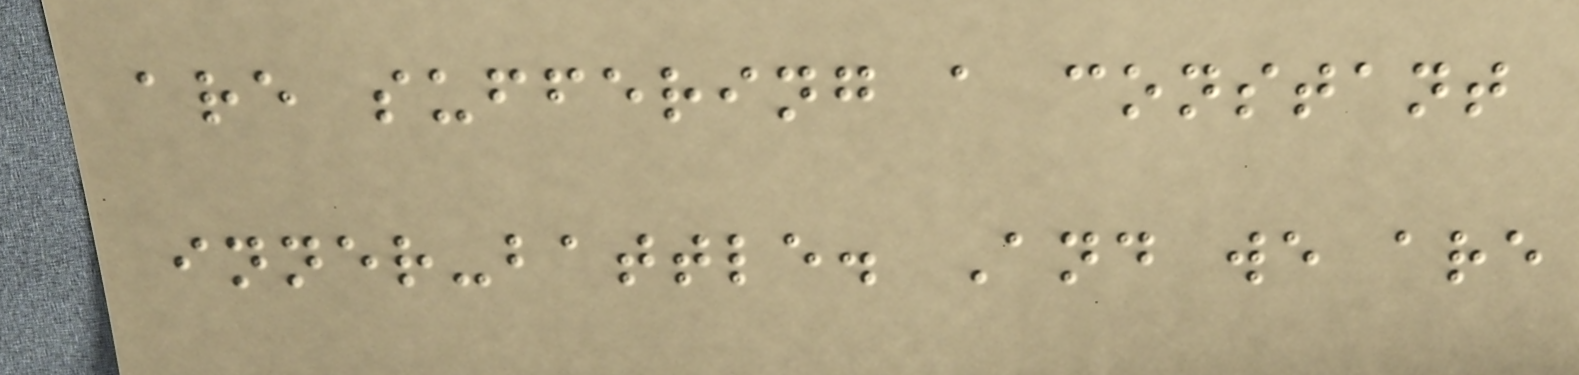are suffering a constant
inner-battle. And we are
